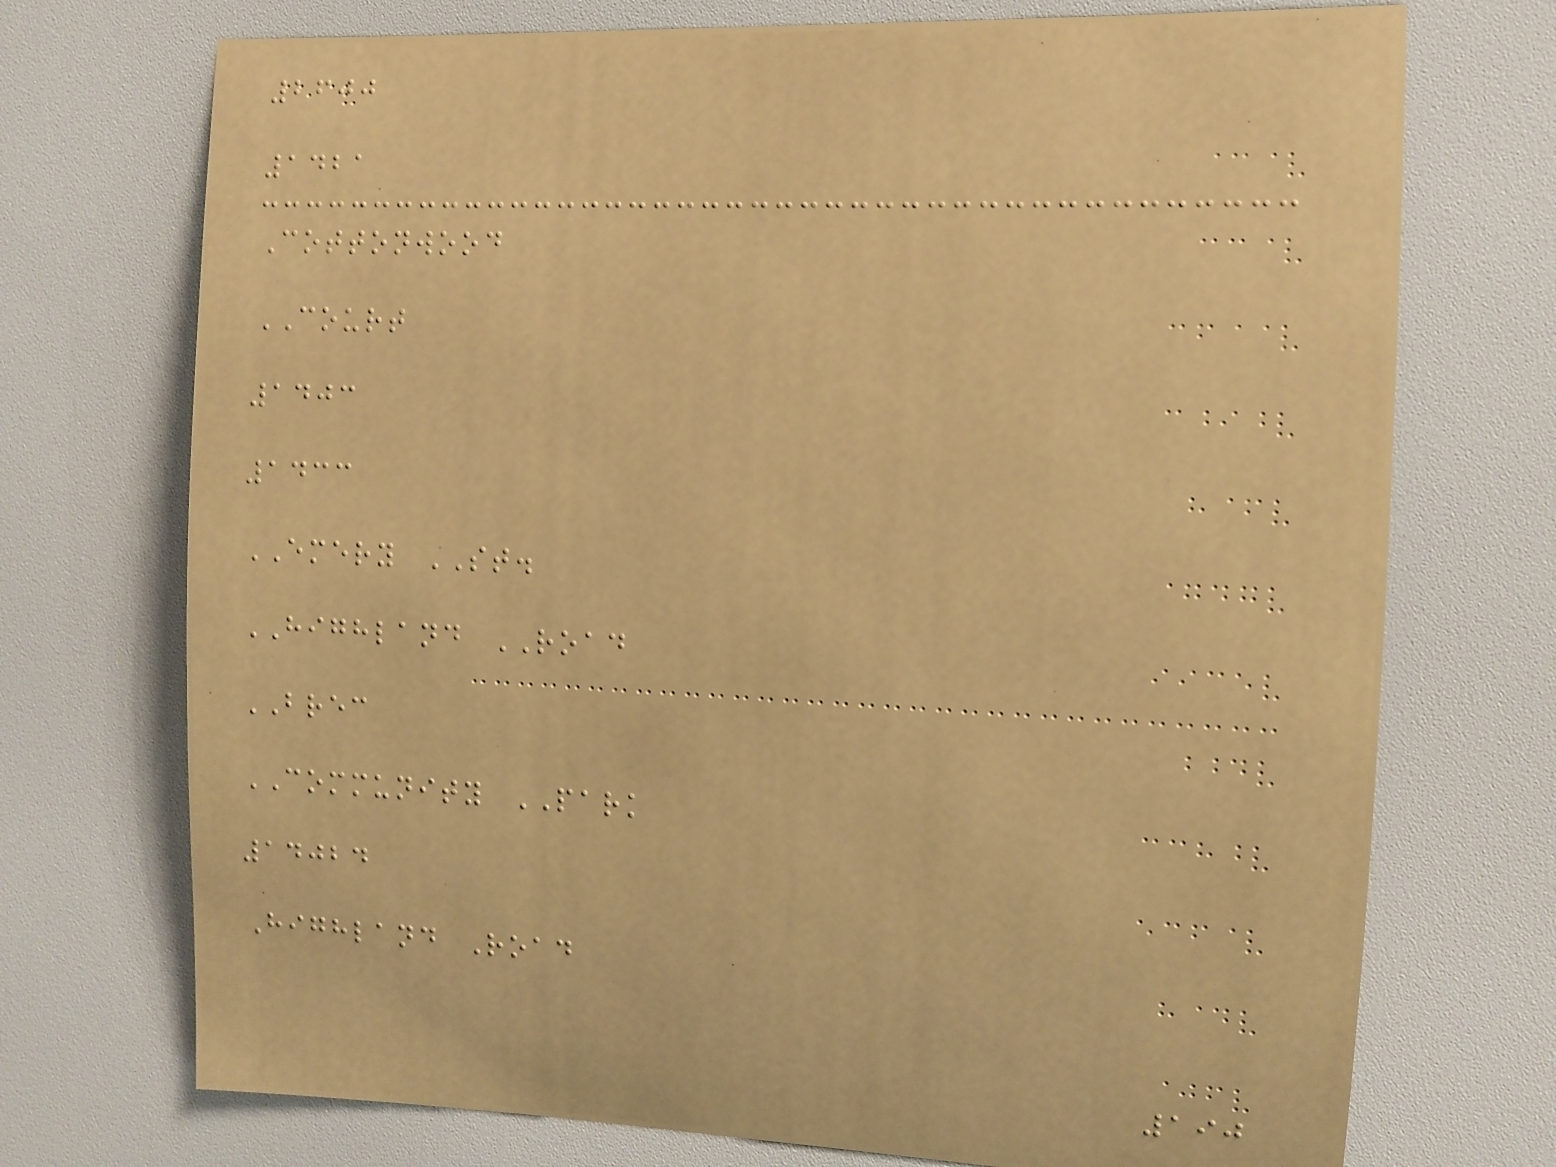2600
1421
Cottonwood
COURT
1403
1433
EMERY ST.
HIGHLAND ROAD
BREC
COMMUNITY PARK
14024
Highland Road
190
